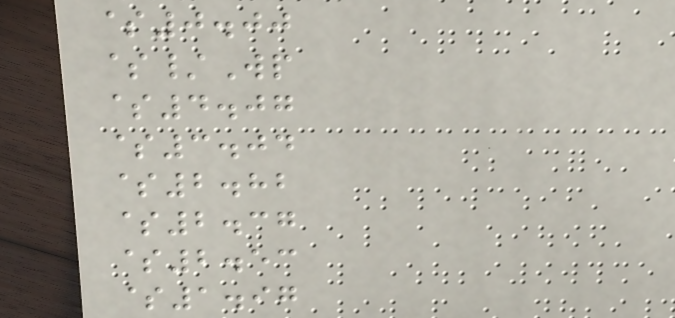$0.00
$/Wp
$4.07
$3.04
$2.82
$2.37
$2.53
$1.97
